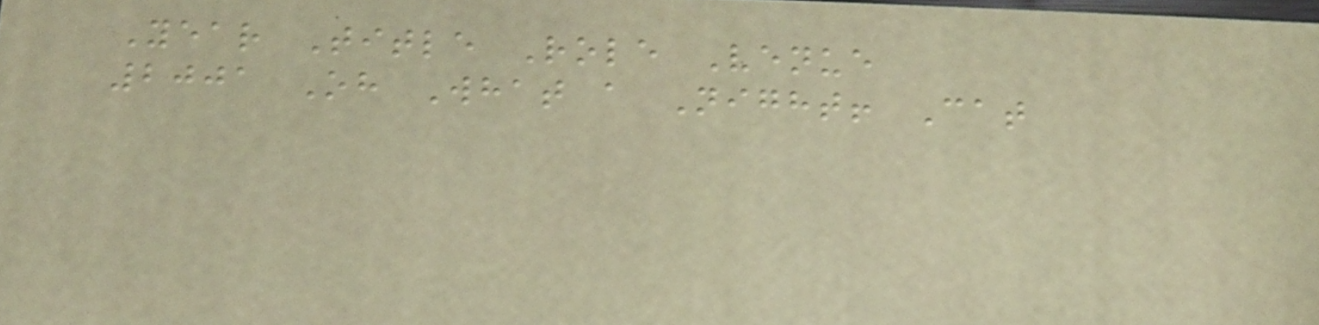Year Title Role Venue
2001 Oh What a Night! Cat
